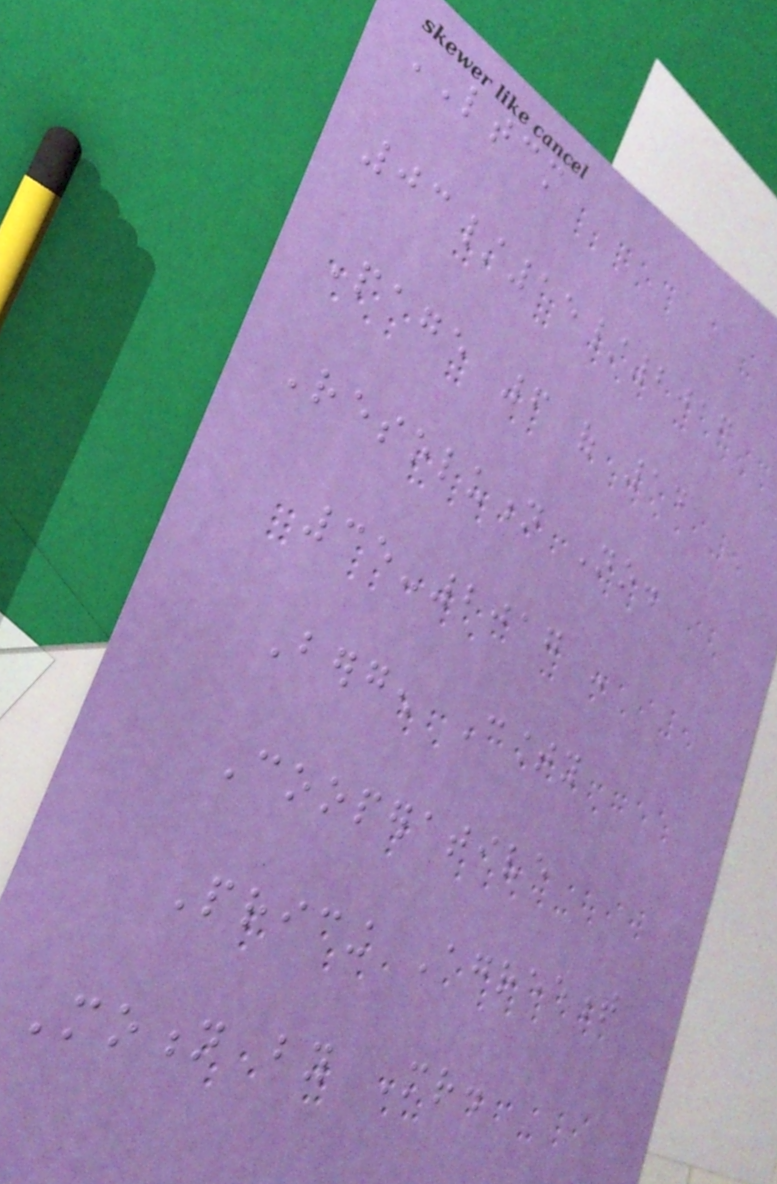LTCM
03/15/2017
Page 6 of 14
Resolution No.
35-2017 -
Bergen County
Cooperative
Pricing Agreement
Motion by Mr.
